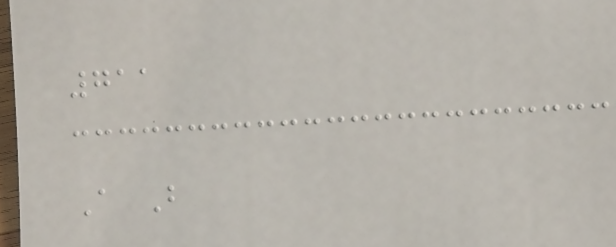711
A B
